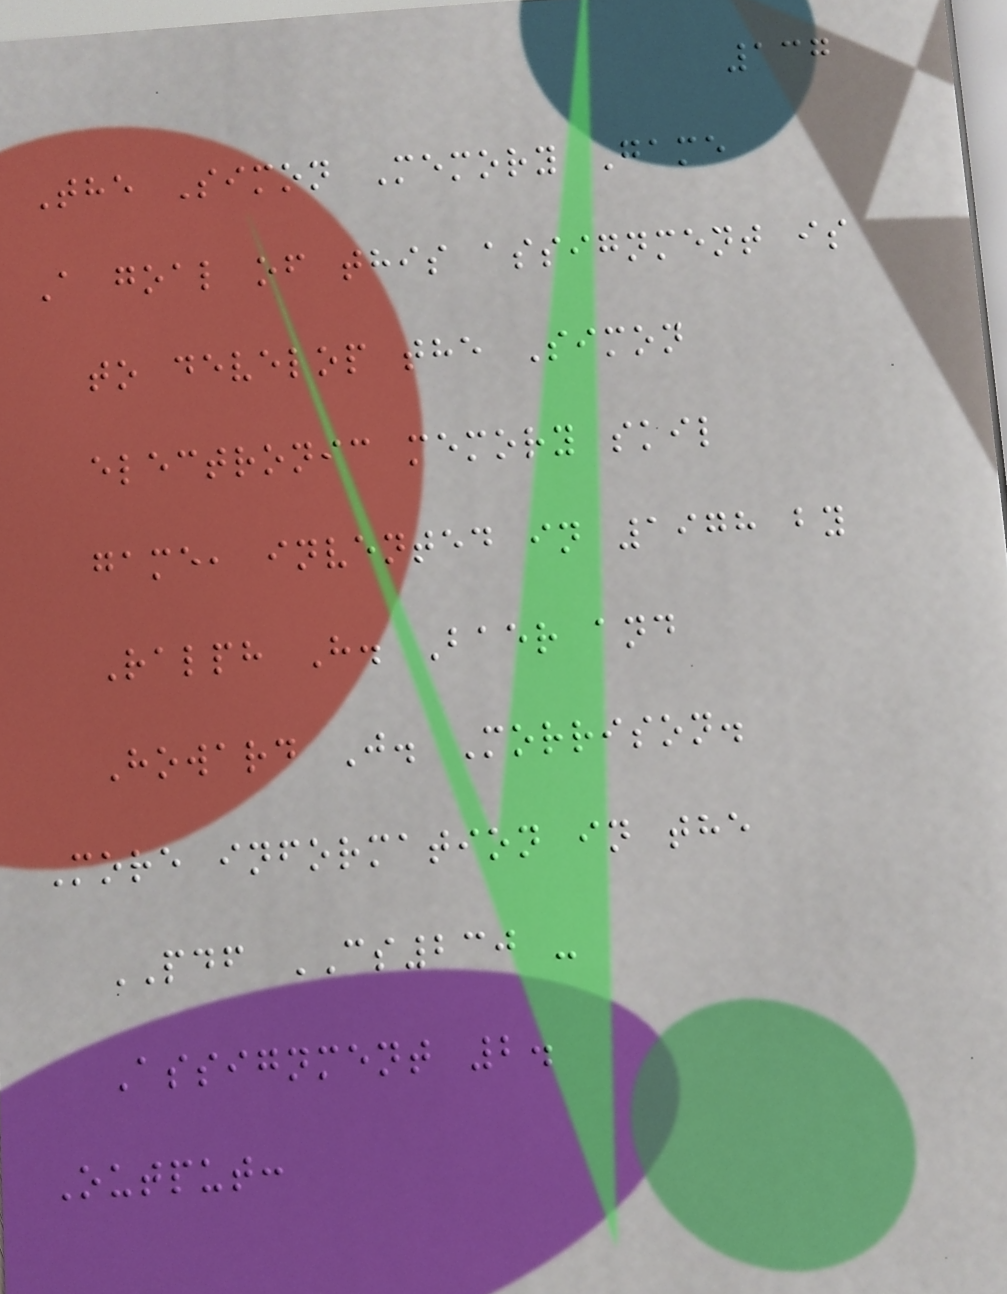137
The Simon Memory Game
A goal of this assignment is
to develop the Simon
electronic memory skil
game, invented in 1978 by
Ralph H. Baer and
Howard J. Morrison.
More information in the
PDF CS230 -
Assignment 2.
Output:
